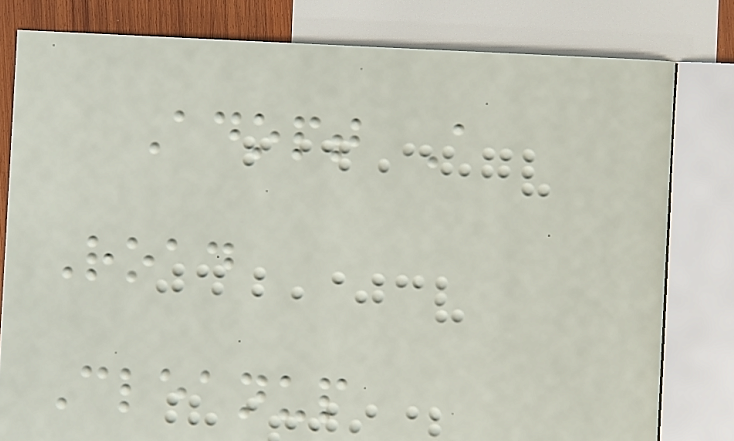Adopt A
Road
Cleanup
